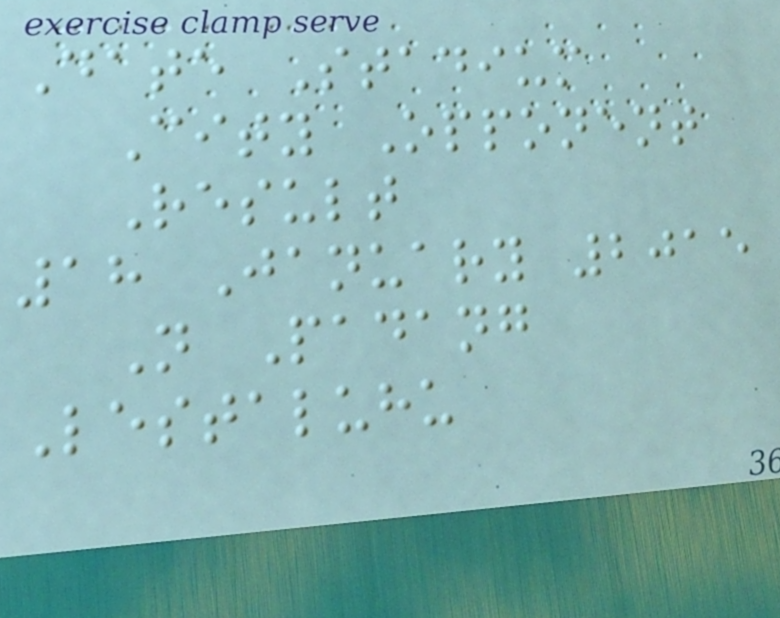Date Stadium
City Opponent
Result
18 January 2015
N Padang
Lestaluhu
